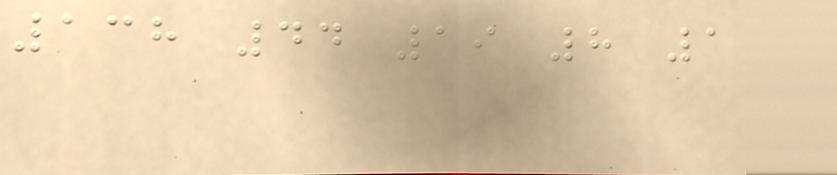138 44 19 8 1
